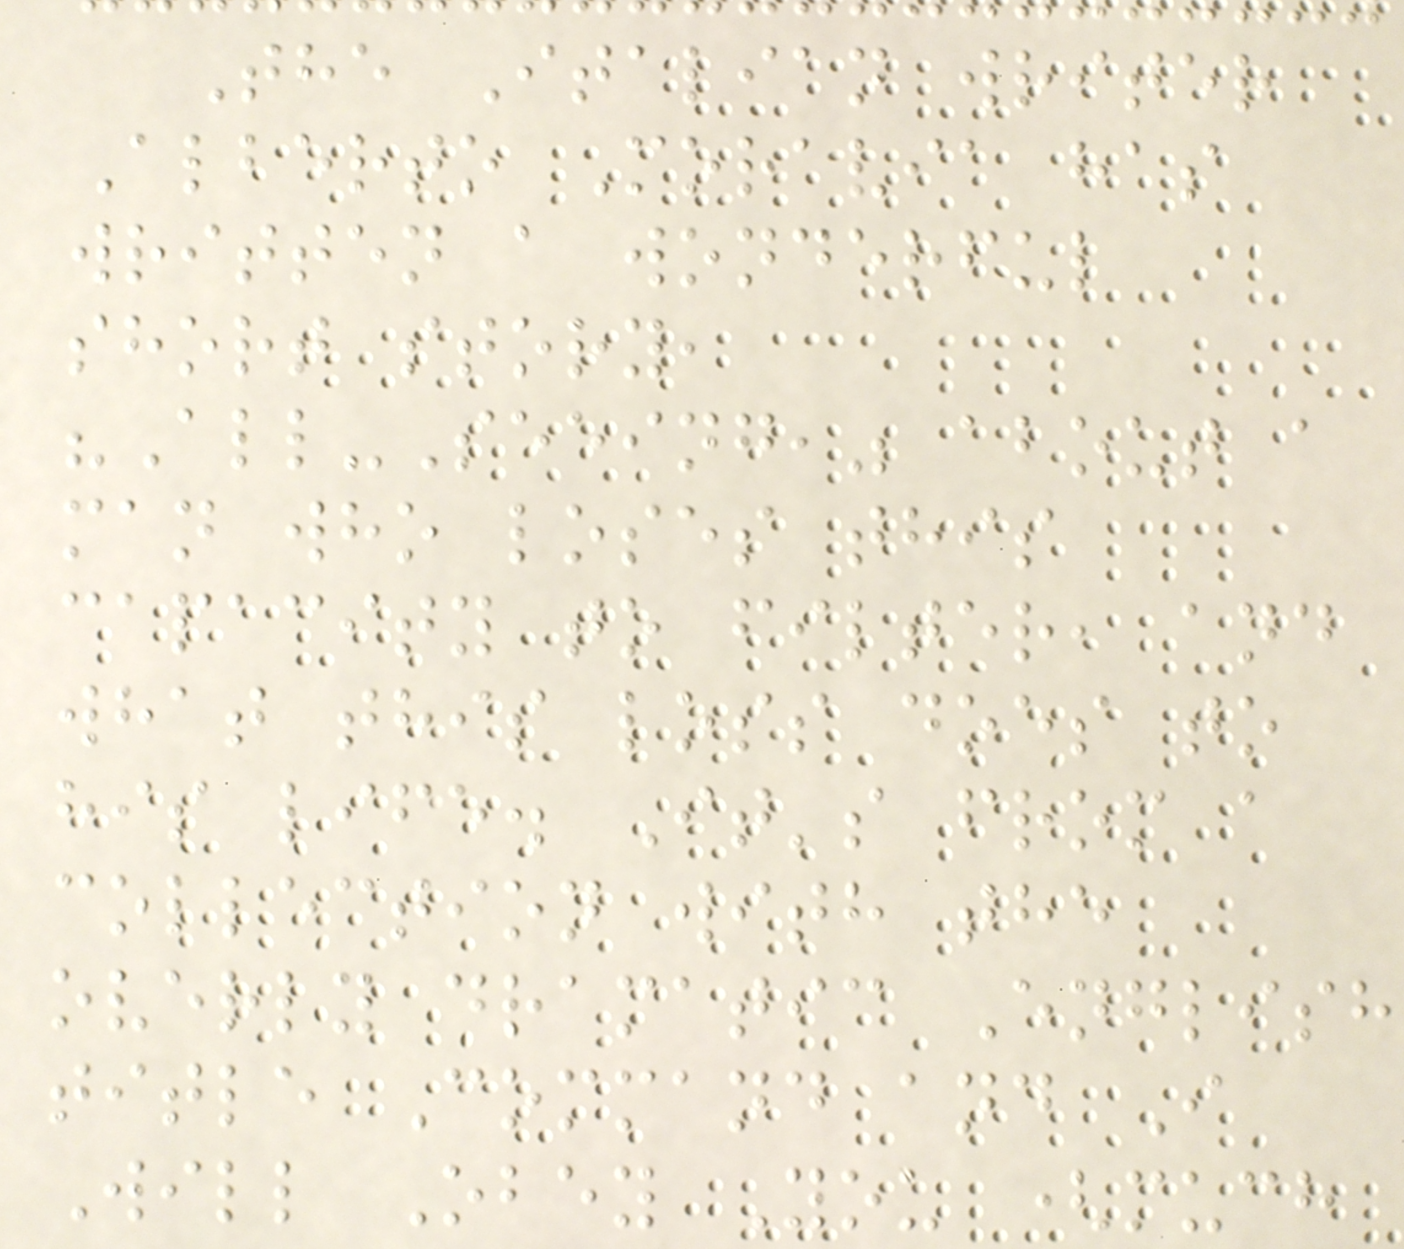The Italian writer
Alberto Moravia has
written a wonderful
short story,
"All-Seeing," about a
man who loses this
capacity to filter, and
what this loss does to
his life. It's from a
collection with the
overly dramatic English
title Command and I
Will Obey You (much
